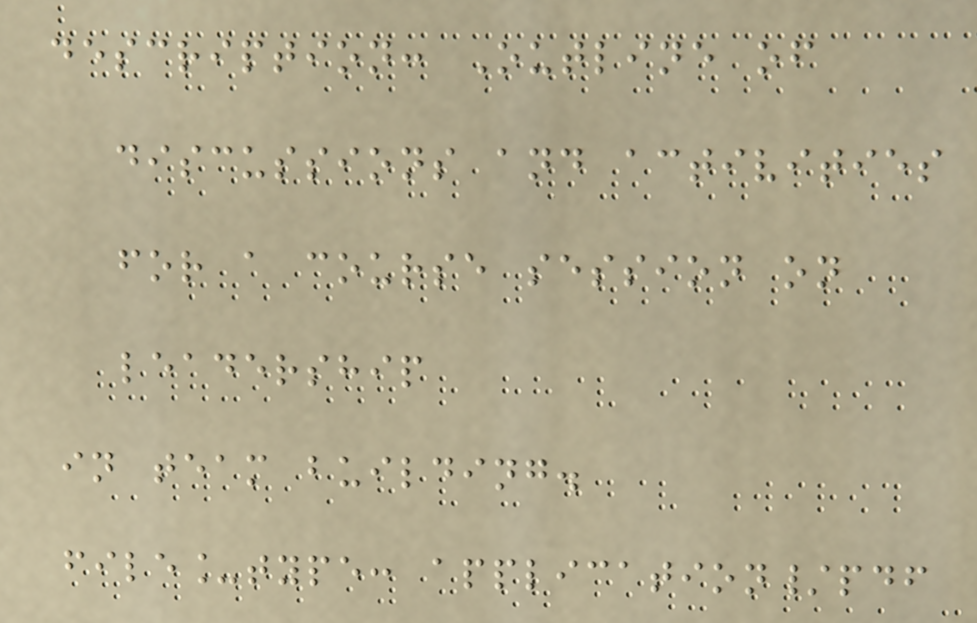description: Outline of
discussions and activities
for a course session on
leadership
in team building.
file_type: application/pdf
